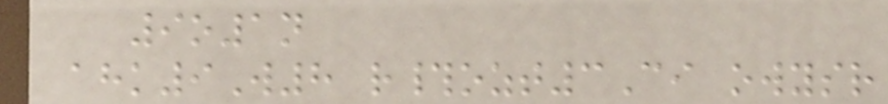9o1n
ahk9W8 r#ozt3Ci owysr
